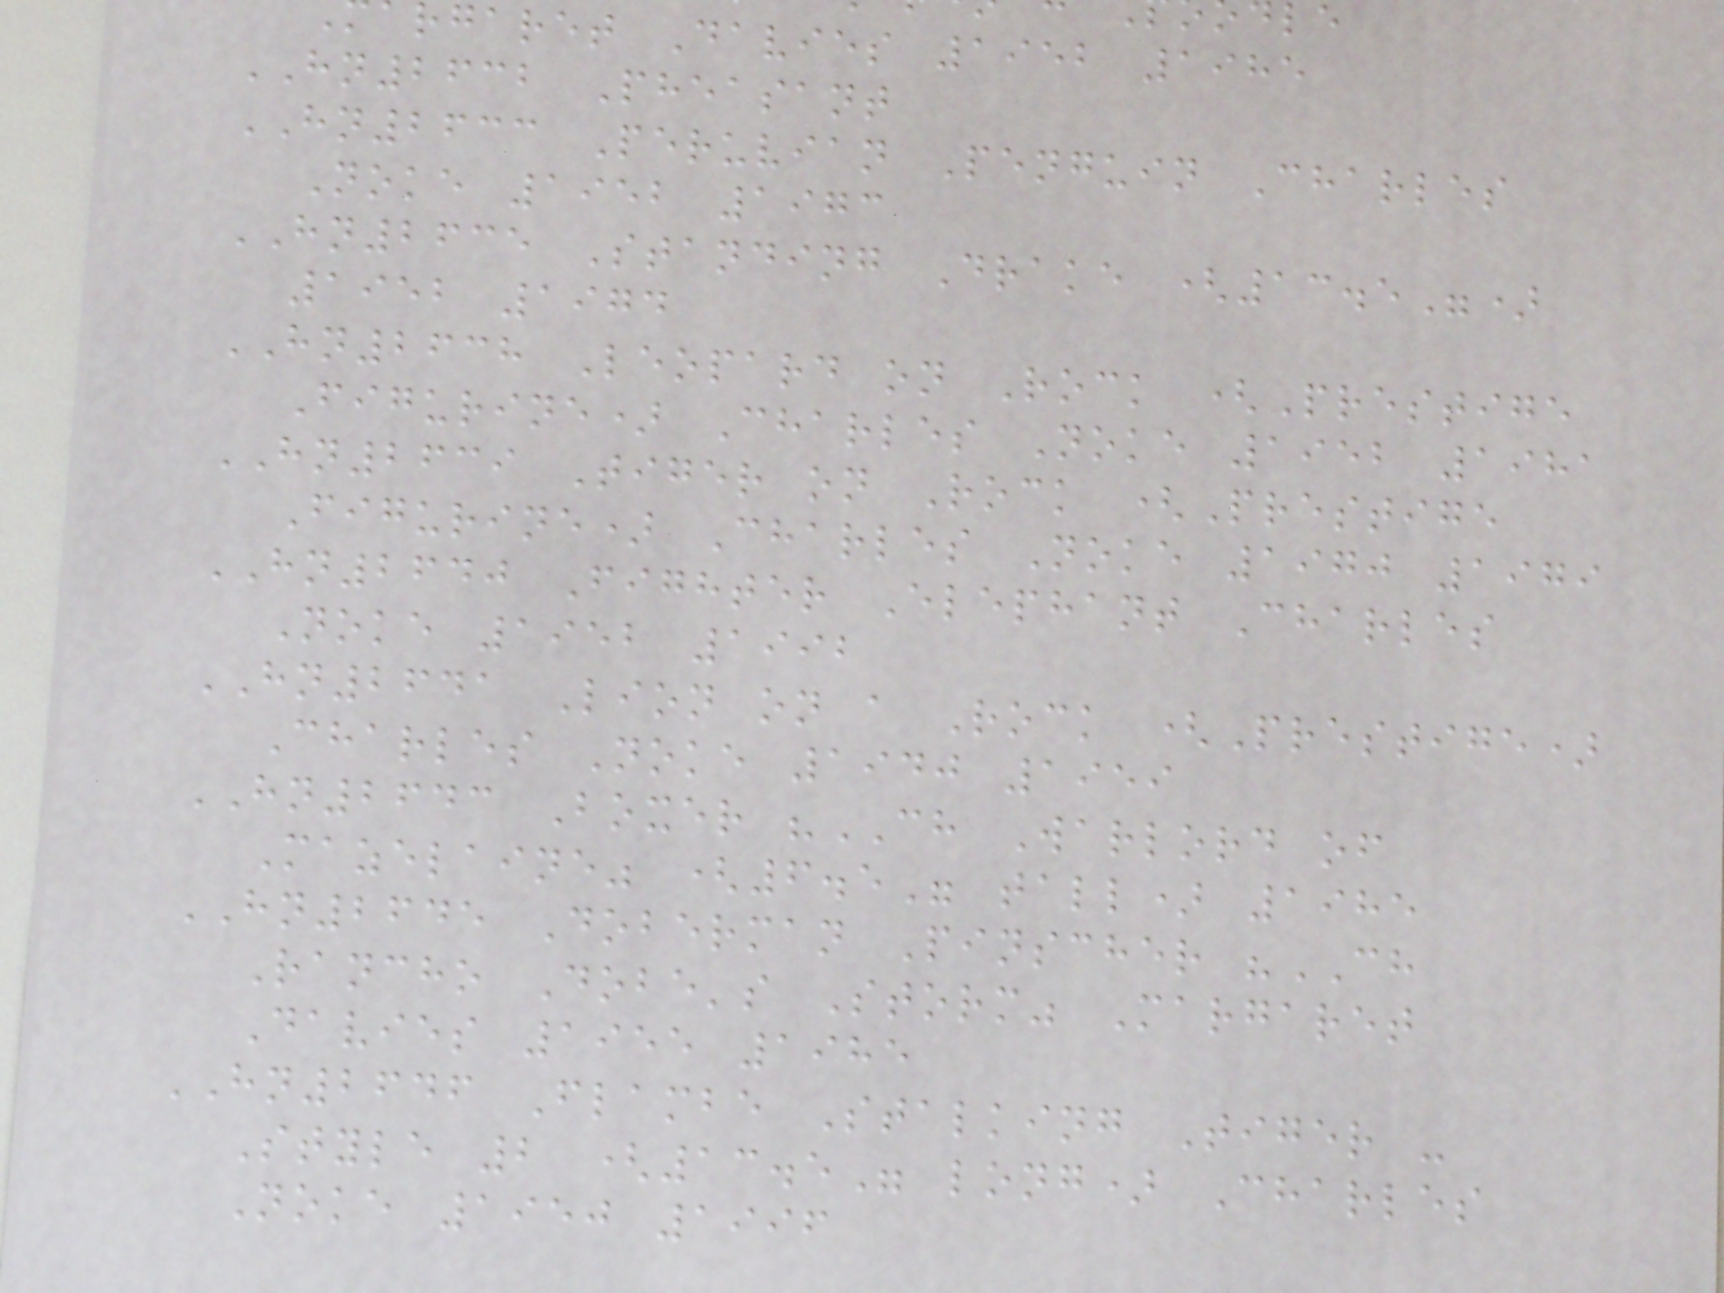rgaret Davies 1952 1985
HN2632 Pheasant
HN2633 Peruvian Penguin Charles
Noke 1952 1973
HN2635 Standing Drake (13.5")
1952 1974
HN2638 Leopard on Rock (Prestige
Figurine) Charles Noke 1952 1981
HN2639 Tiger on Rock (Prestige
Figurine) Charles Noke 1970 1979
HN2640 Fighter Elephant Charles
Noke 1952 1992
HN2641 Lion on a Rock (Prestige)
Charles Noke 1940 1959
HN2643 Boxer "CH Warlord of
Mazelaine" (6.5" tall) 1985
HN2645 Doberman Pinscher "CH
Rancho Dobe's Storm" Margaret
Davies 1955 1985
HN2646 Flambe Stalking Tiger -
Style 2 (13.5" long) Charles
Noke 1950 1996
